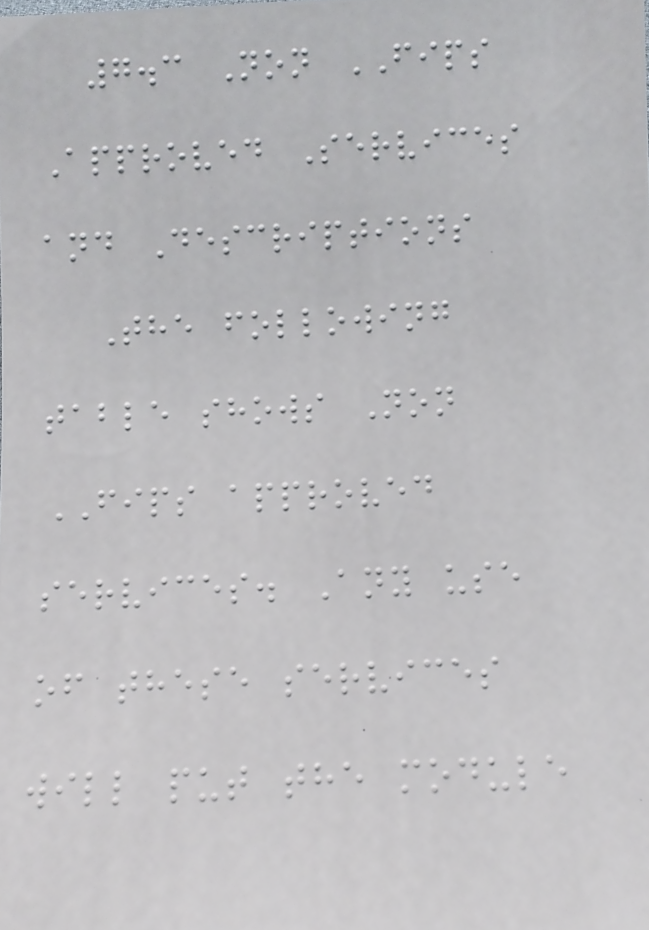7.3 Non FIPS
Approved Services
and Descriptions
The following
table shows Non
FIPS approved
services. Any use
of these services
will put the module
